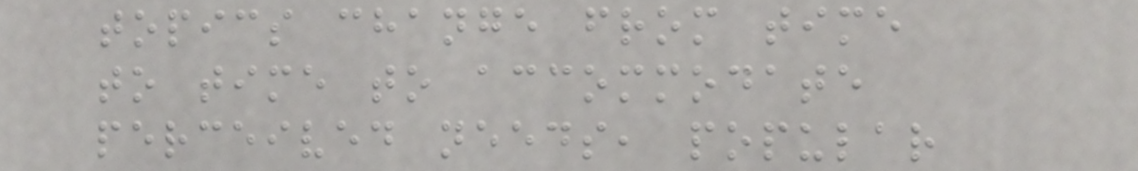topics change from time
to time to accommodate
perceived needs, popular
